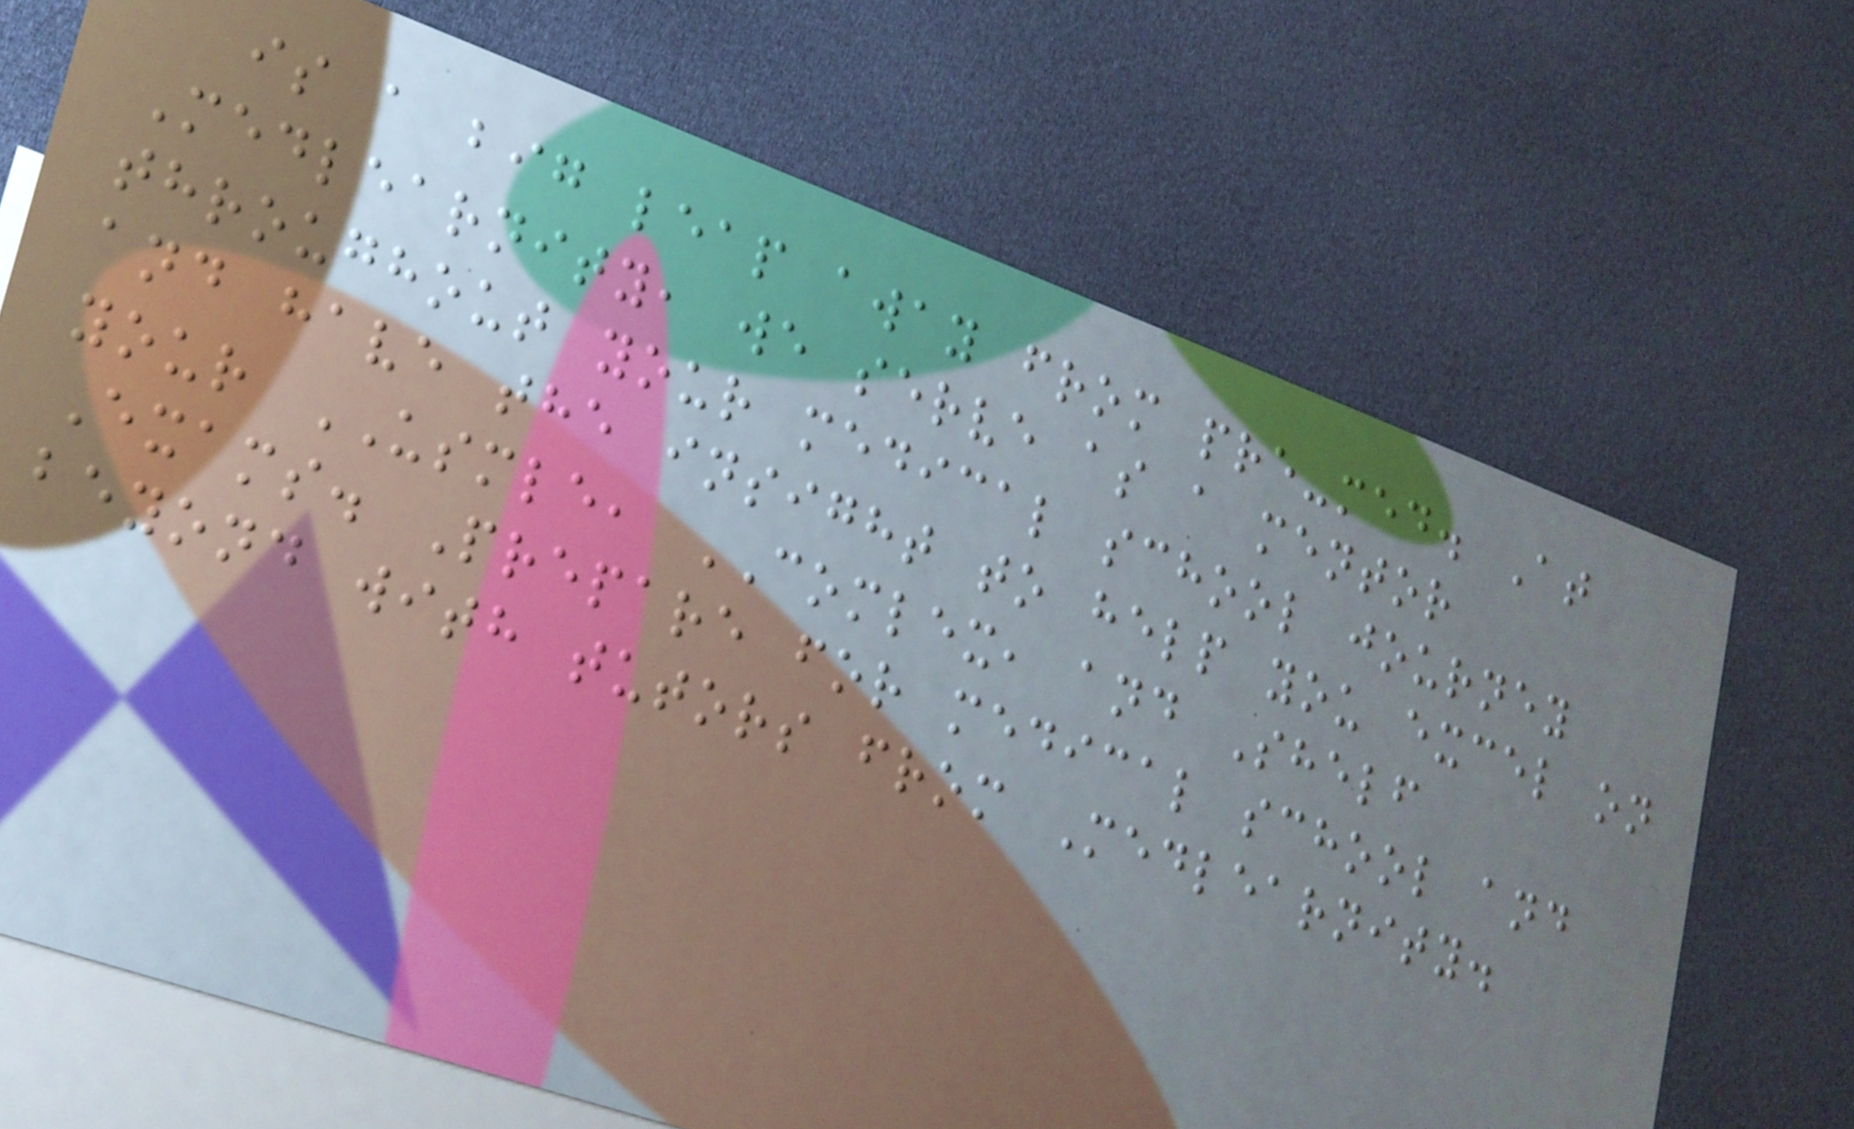is a big leap away from pre-med. At
Medlearnity, we serve as a mentor
throughout your medical school journey
and have the insight to help you excel on
your USMLE, COMLEX, and Shelf
Exams. Prepare for medical school and
beyond with tutors from Medlearnity.
